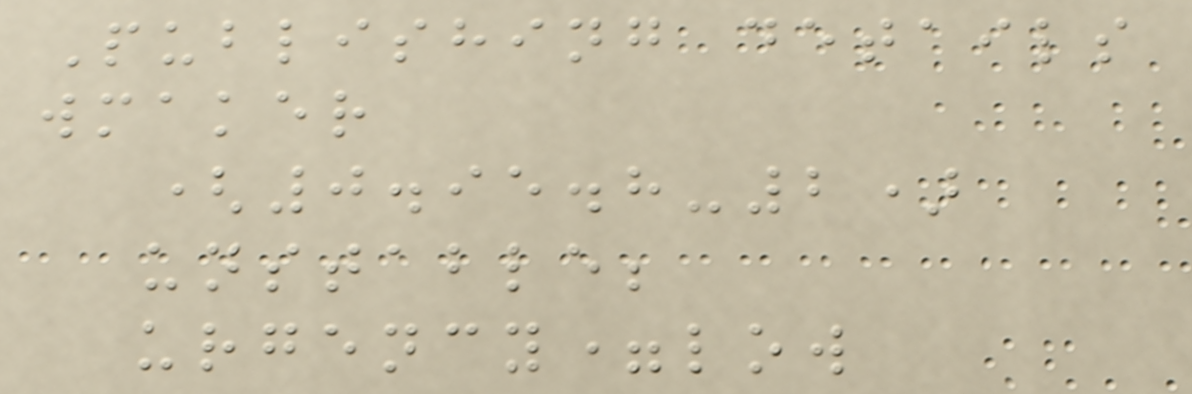Publishing details
wmaker
(0.95.8-2)
unstable;
urgency=low
